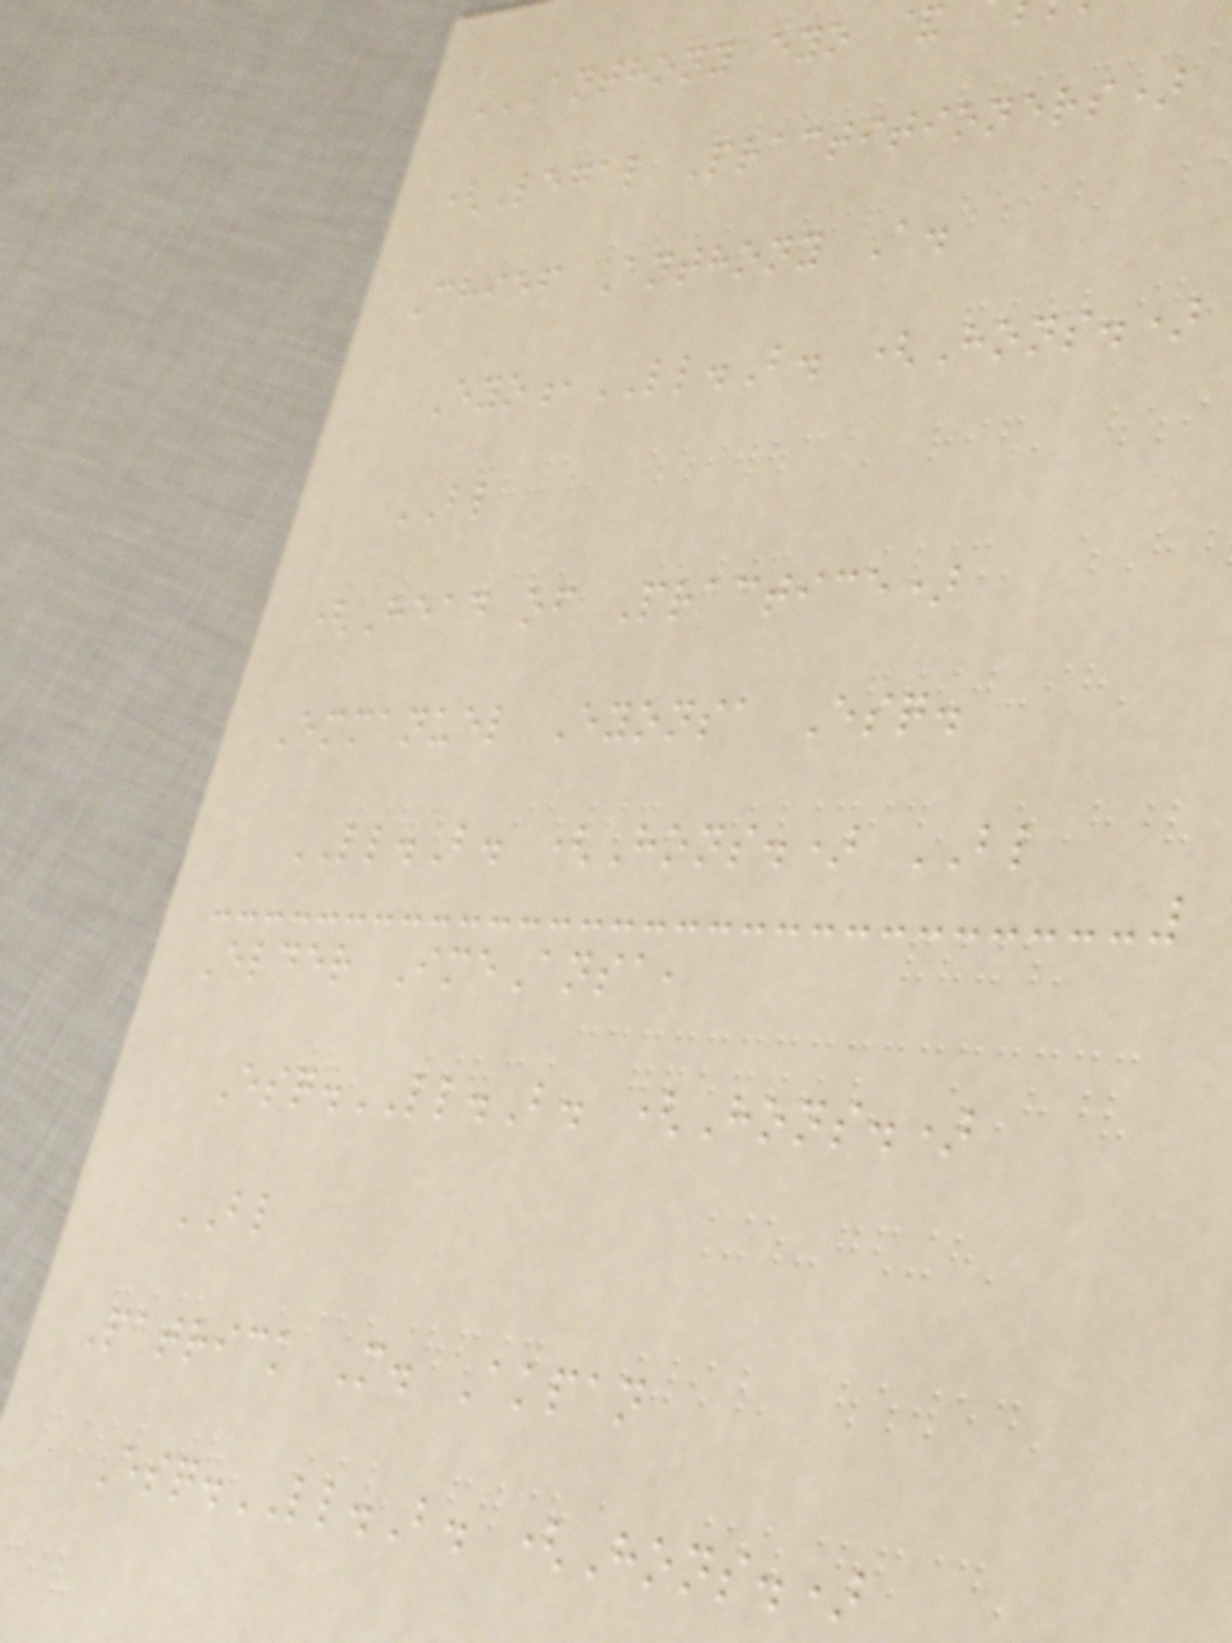(Legal Practitioners)
Chief Anthony A.
Eyo,LL.B. (Hons.)
BL
(Head of Practice)
Emmanuel Eyonsa Esq.
LL.B. (Hons.) BL
Elder ImeAnsa,
Esq.LL.B. (Hons.)
BL
Patrick M. Akpan
Esq.LL.B. (Hons.)
